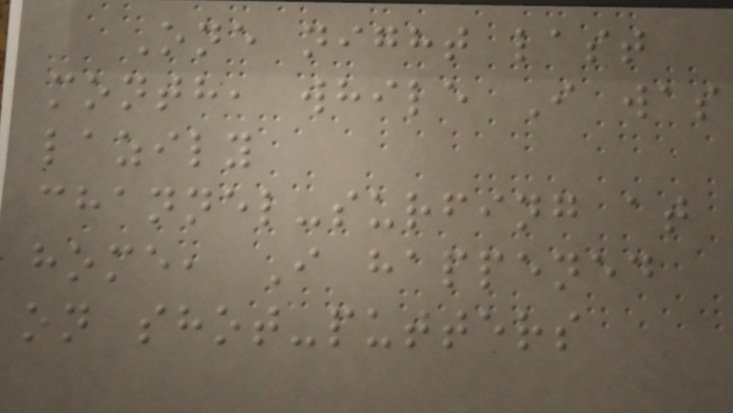One night last
month, while I was
lazily
channel-surfing at
home, I happened
on shot-putters
